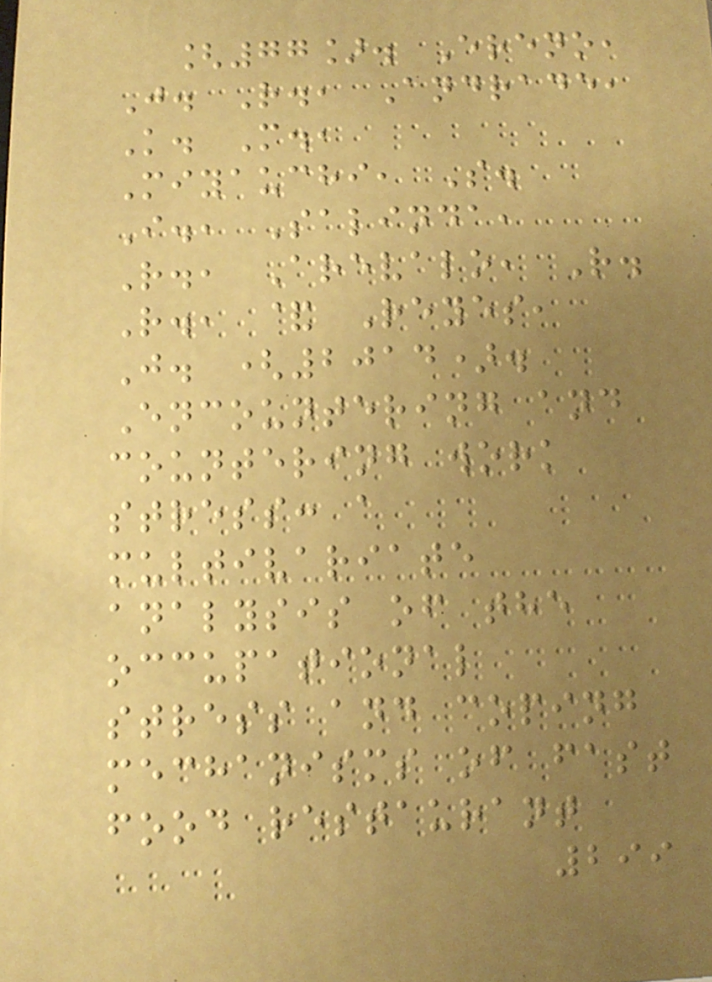[77]. Ereno,
J. R., Andrade,
K. M.,
Miyauchi, S.
I., Salinda,
R., Arevalo, R.
R., & Reyes,
J. (2014).
Encountering and
countering work
stress: a
multivariate
analysis of the
occupational
stress and coping
mechanisms of fast
food restaurant
299
